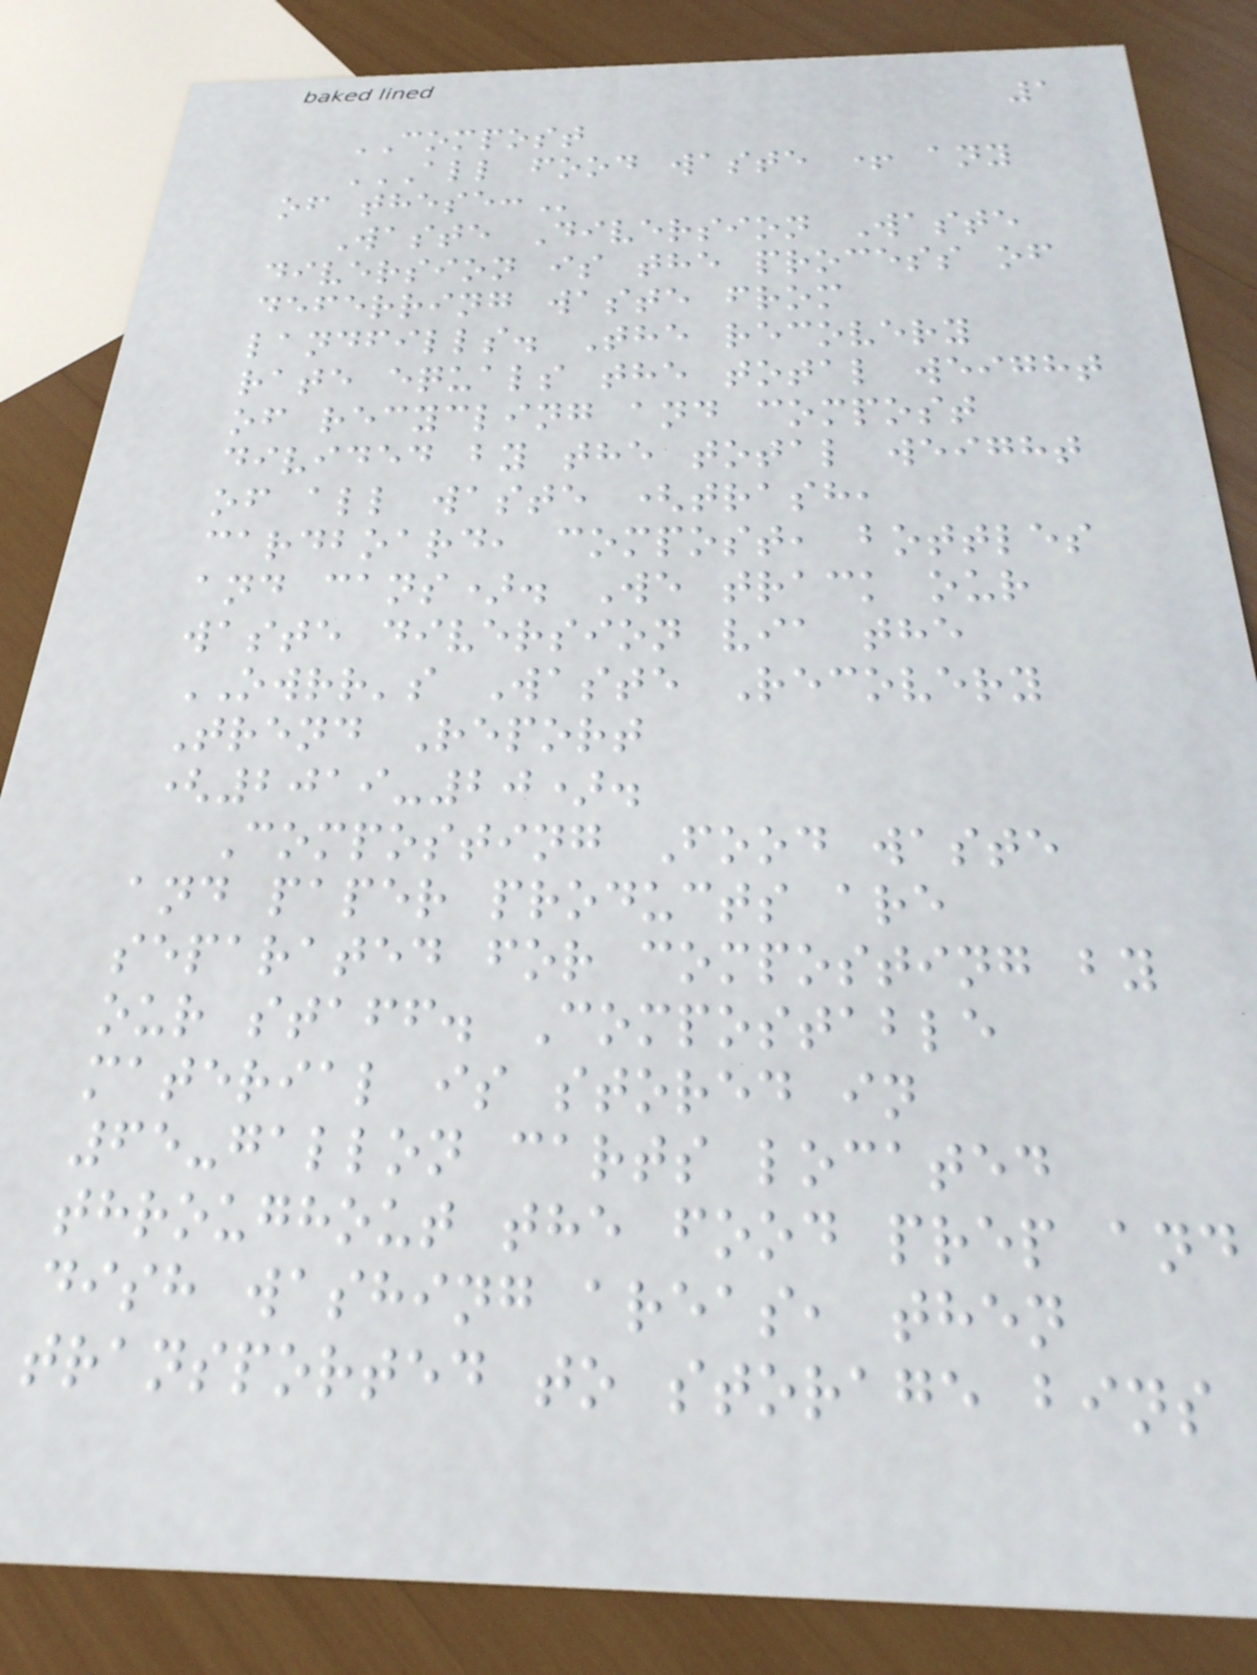1
COMPOST
ALL FOOD WASTE + ANY
Waste Diversion Waste
diversion is the process of
deferring waste from
landfills. The recovery
rate equals the total weight
of recycling and compost
divided by the total weight
of all waste (trash,
cardboard, compost, bottles
and cans). We track our
waste diversion via the
OWRR's Waste Recovery
Trend Report
(2019-20).
Composting Food waste
and paper products are
separated for composting by
our staff. Compostable
material is stored in
65-gallon carts located
throughout the food prep and
dish washing areas, then
transported to storage bins
